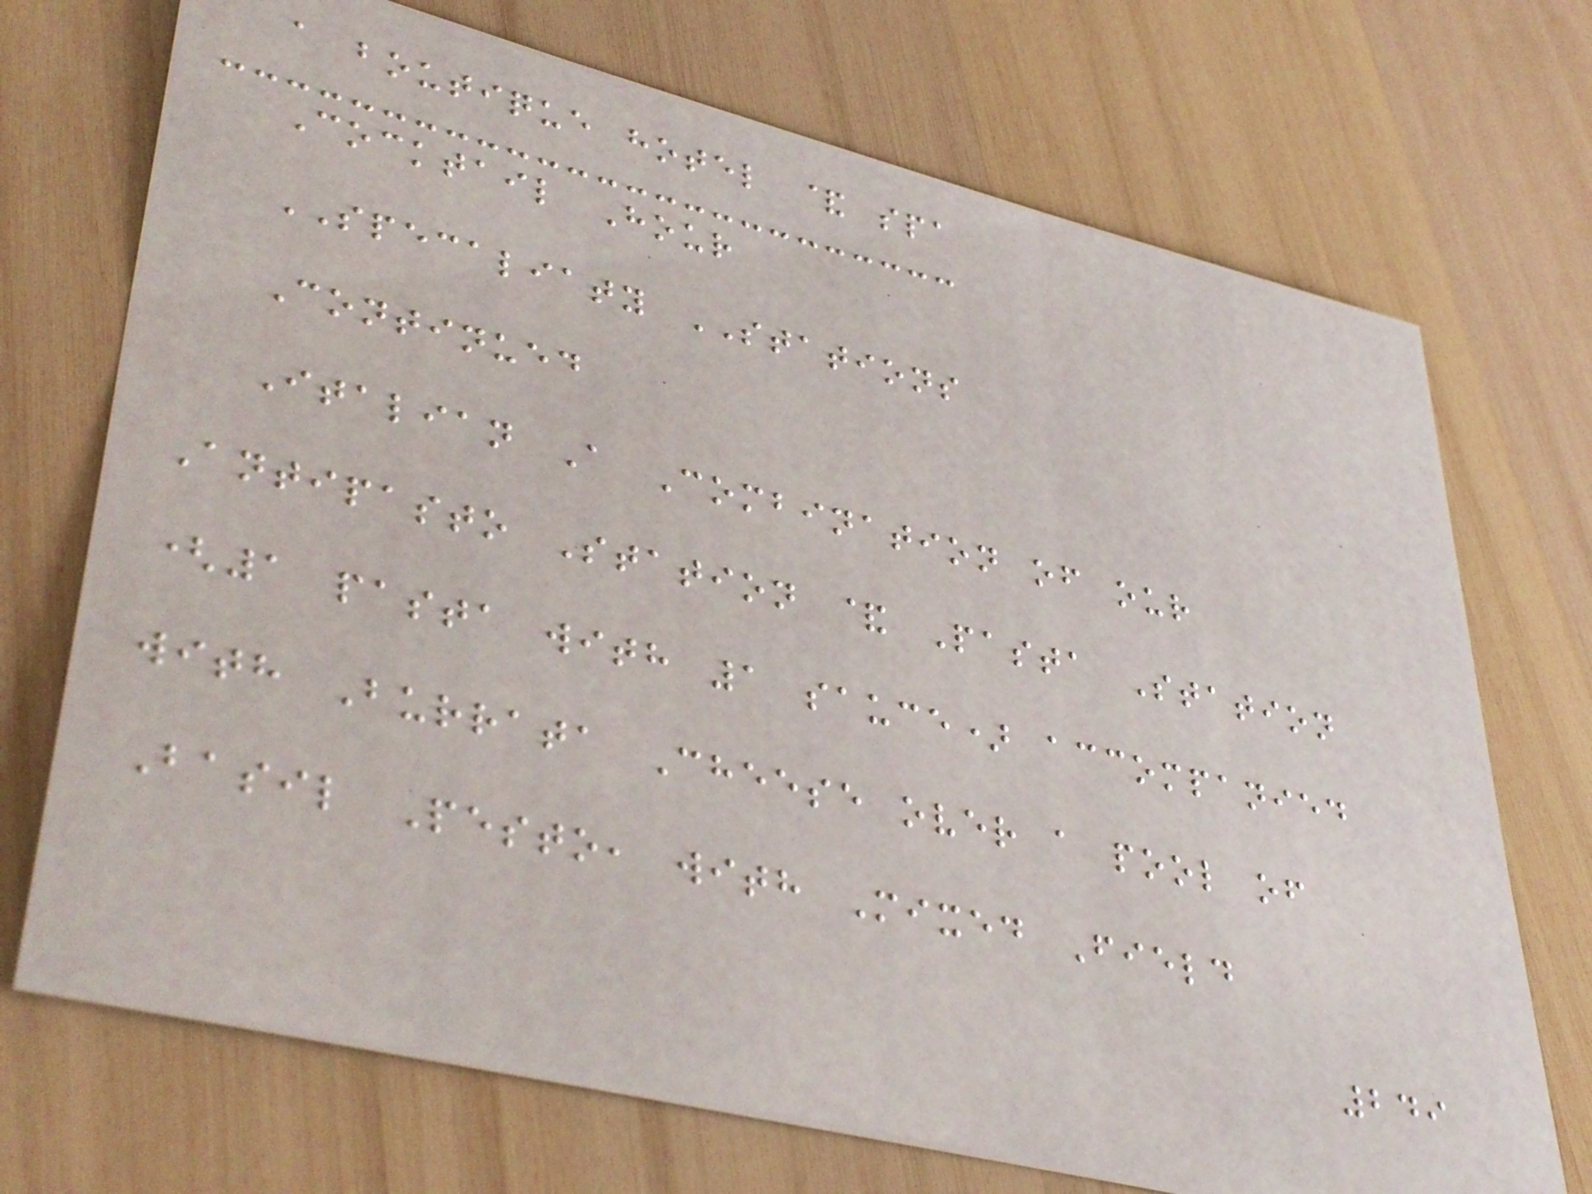a boutique hotel & spa
Cocktail Hour
SPECALIATY STATIONS
Continued
Italian A Combination of our
Antipasto Station & Pasta Station
(1 pasta with 1 sauce) accompanied
with Burrata Cheese over a pool of
Basil Pesto, with Mixed Field
249
